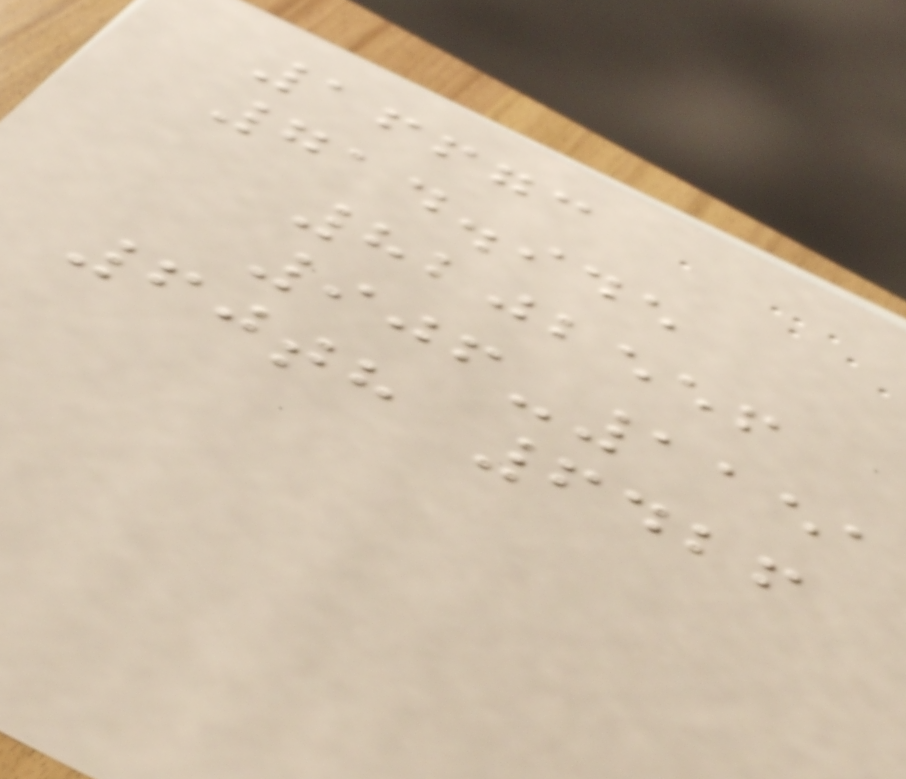16673
714.945
8202556
906-1151
60th 6426
